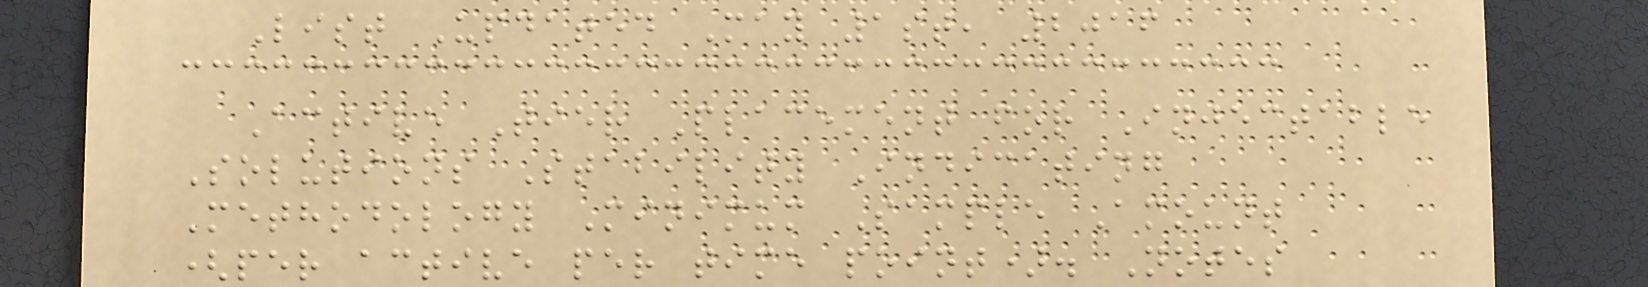List Updated May 1st, 2016
Active Tier Placement for Injectable
Solutions Stability Indicating
Methodology Minimum Sample Amount
(per active per time point). Notes
